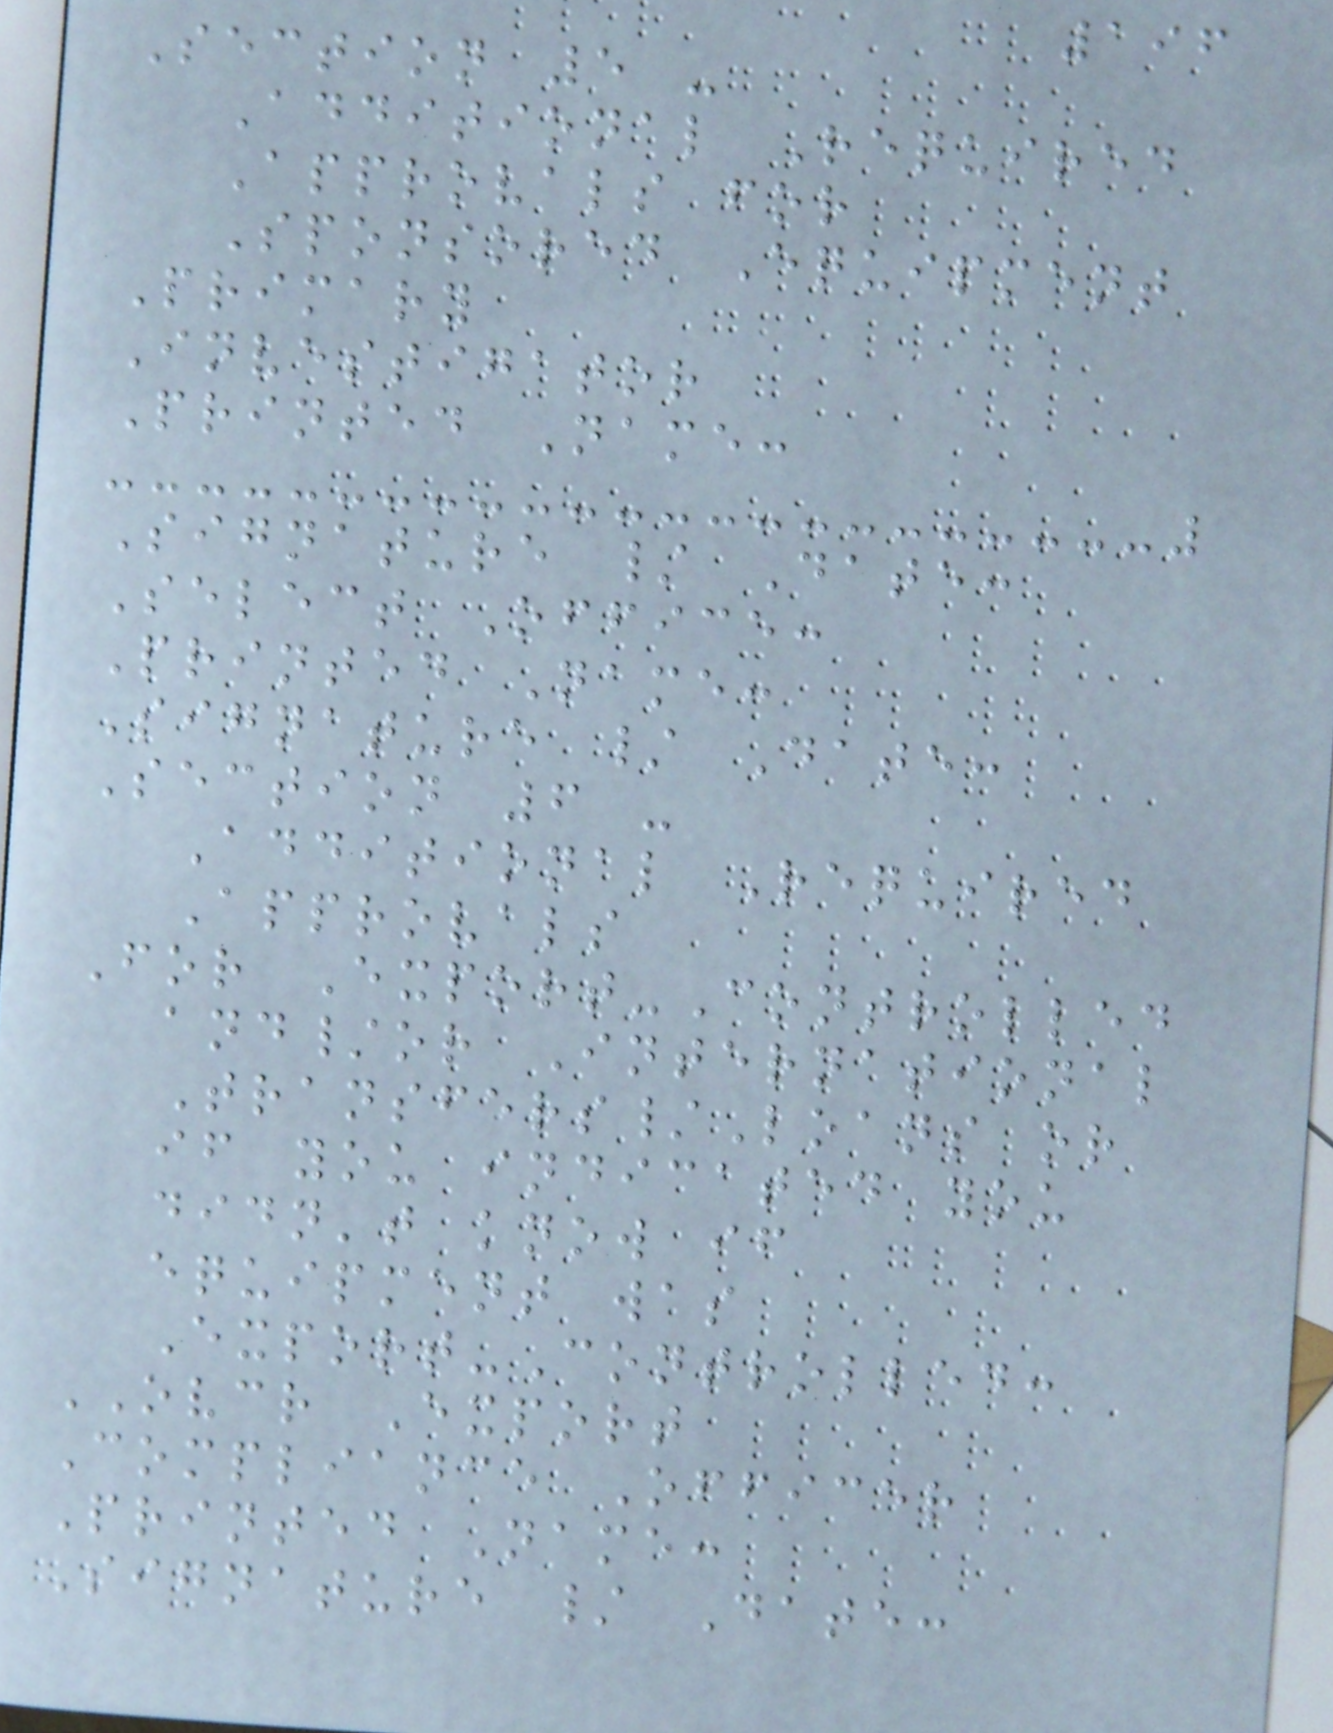196
Section 5 -
Additional Required
Approvals for
Sponsored Equipment
Primary
Investigator
Printed Name:
Signature / Date:
Select Office:
Printed Name:
Signature / Date:
Section 6 -
Additional Required
Approvals
For Export-Controlled
and/or International
Transfers/Loans or
if you indicated you
didn't know if
equipment was
Export-Controlled:
OVCR Export
Compliance Officer
Printed Name:
Signature / Date:
